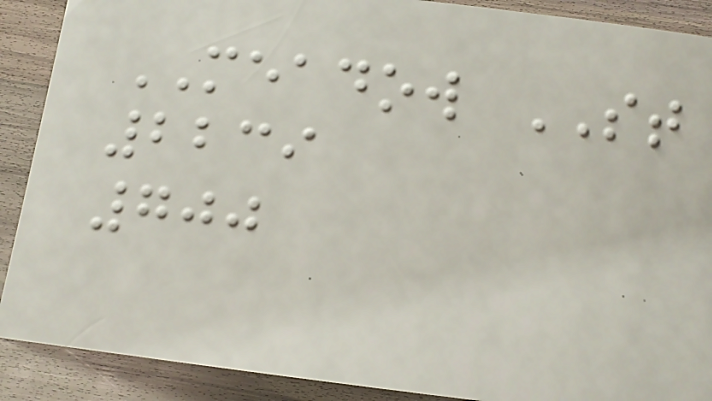MEADOW ST
2239
700
